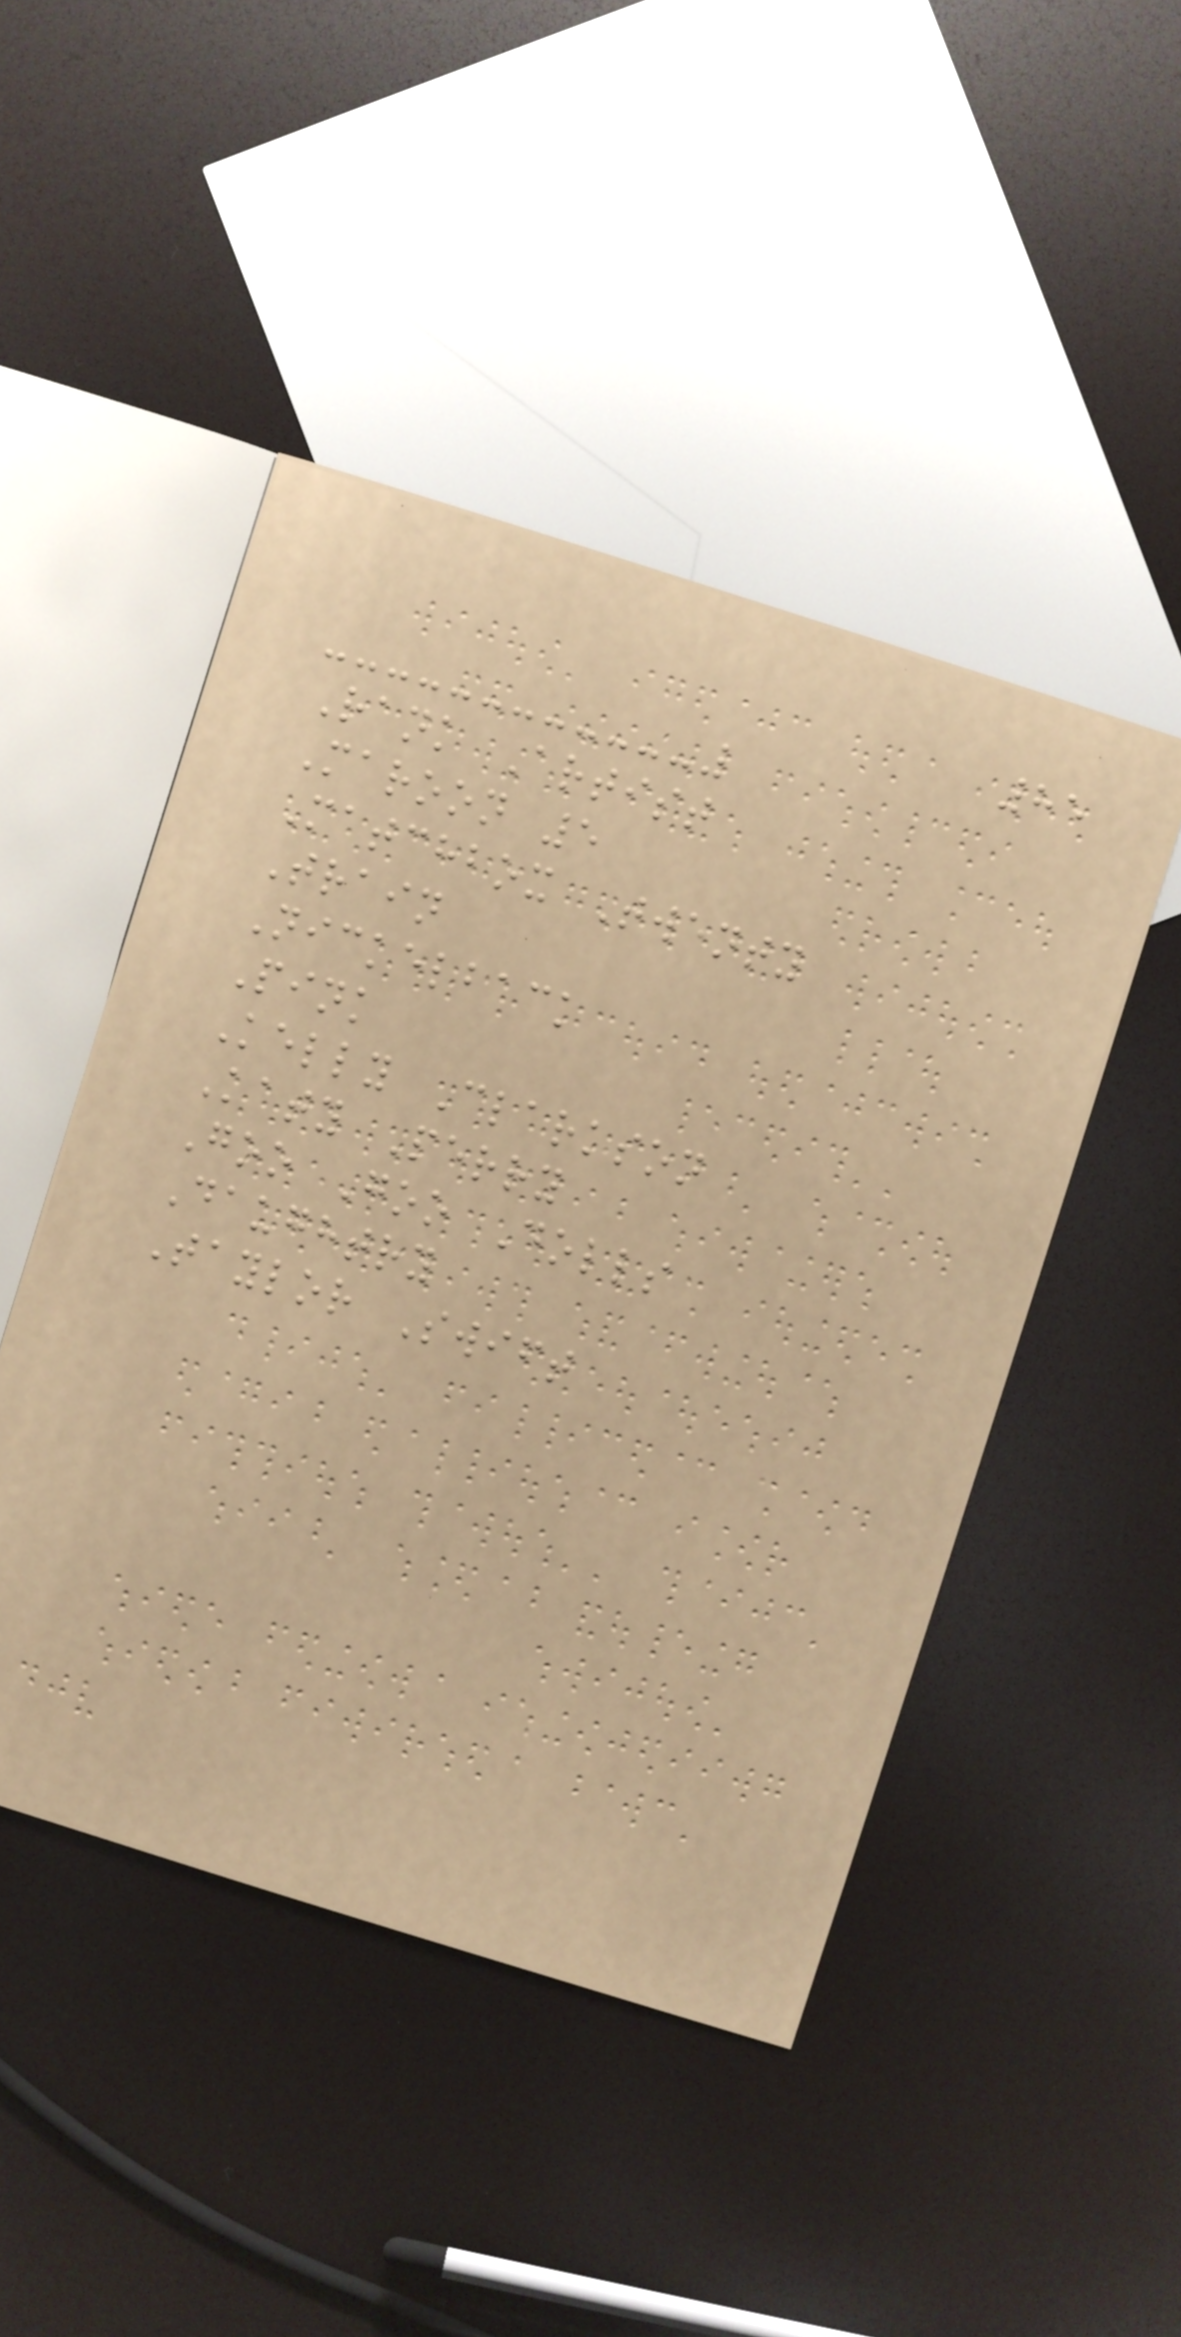85
Rank Artist
Maroon 5
Matchbox Twenty
Train
Nickelback
Pink
Kelly Clarkson
Katy Perry
Goo Goo Dolls
Daughtry
Taylor Swift
